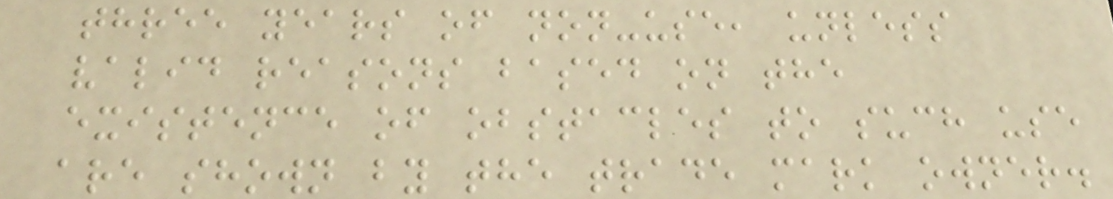three years of non-use, unless
valid reasons based on the
existence of obstacles to such use
are shown by the trade mark owner.
